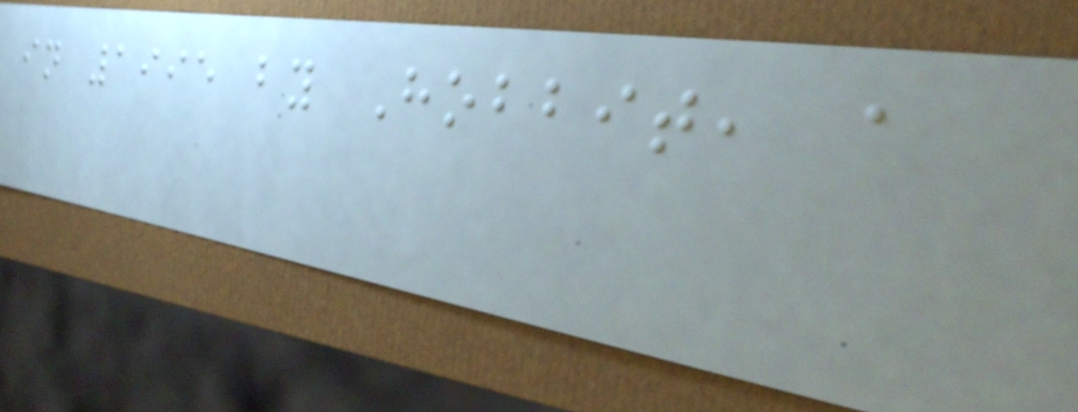in 1995 by Hobbit, a
